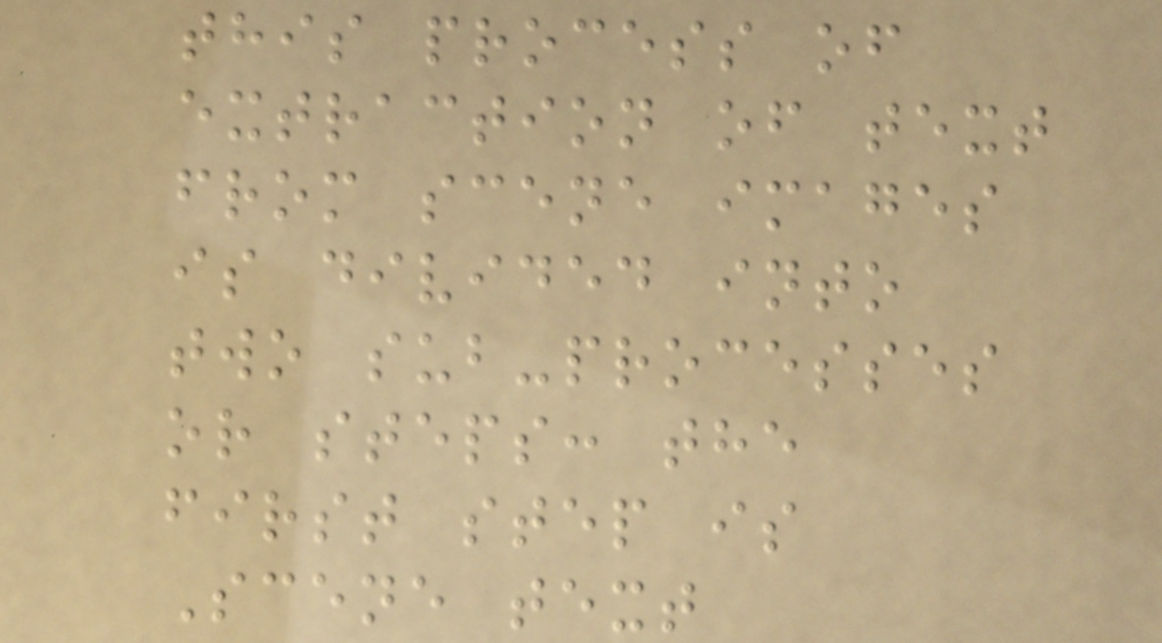this process of
extraction of text
from scene images
is divided into
two sub-processes
or steps: the
first step is
Scene text
